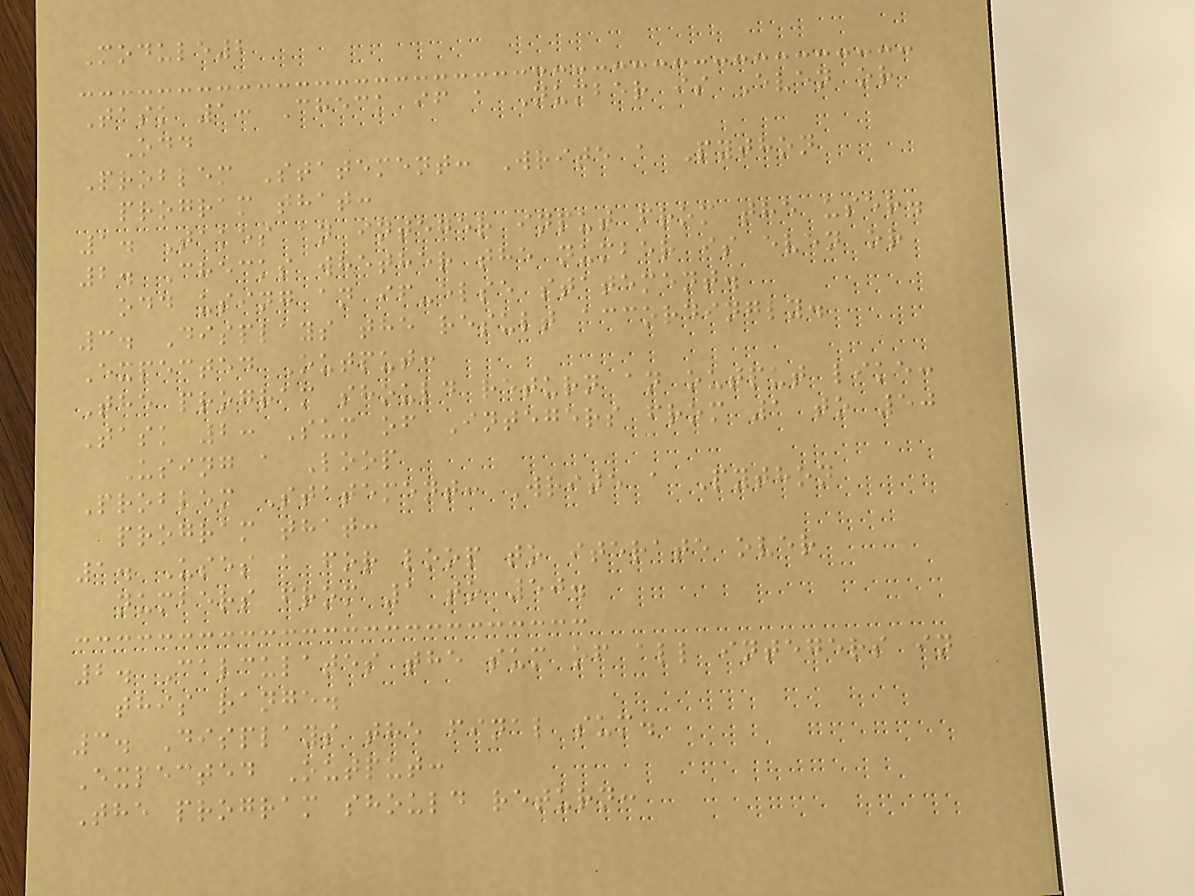Module2
Task 1: Check if a Number is Even or
Odd
Problem Statement: Write a Python
program that:
1. Takes an integer input from the user.
2. Checks whether the number is even or
odd using an if-else statement.
3. Displays the result accordingly.
Expected Output:
The program should return an output like:
Task 2: Sum of Integers from 1 to 50
Using a Loop
Problem Statement: Write a Python
program that:
1. Uses a for loop to iterate over
numbers from 1 to 50.
2. Calculates the sum of all integers in
this range.
3. Displays the final sum.
Expected Output:
The program should return:
